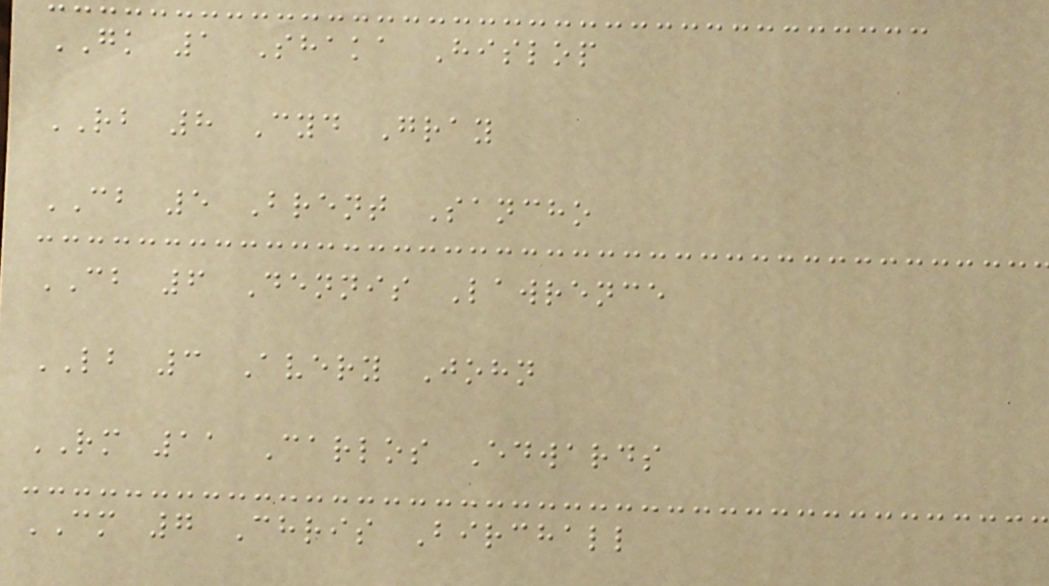GK 1 Shaka Hislop
RB 8 Cyd Gray
CB 5 Brent Sancho
CB 6 Dennis Lawrence
LB 3 Avery John
RM 11 Carlos Edwards
CM 7 Chris Birchall
